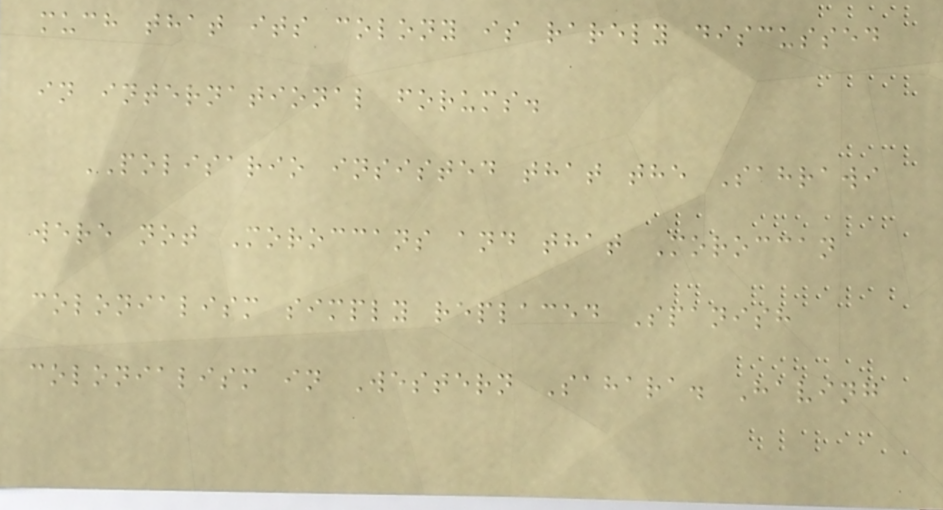much that its colony is rarely discussed
in international forums.
POLISARIO insisted that the Sahrawi
were not Moroccans and that Moroccan
colonialism simply replaced Spanish
colonialism in Western Sahara. Having
